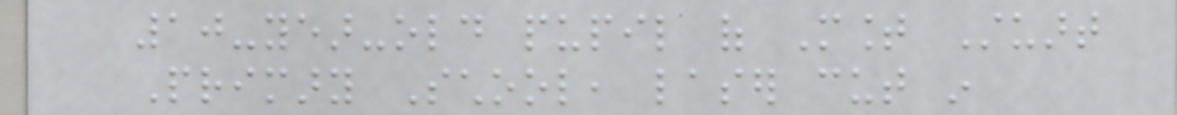10-year-old pupil of Mount Stuart
Primary School, laser cut in
